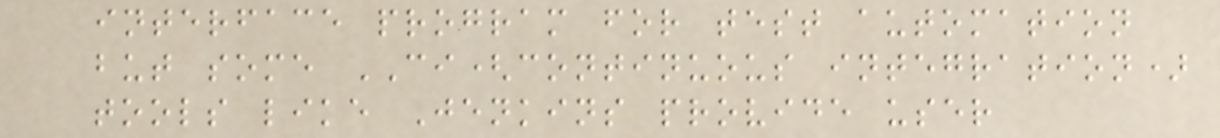interface program for test automation
but some CI(continuous integration)
tools like Jenkins provide user
